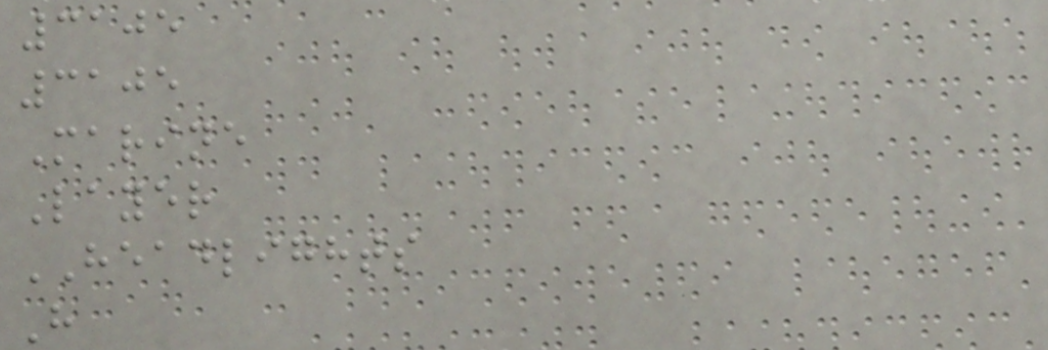3105
3105
Marine
Layer
HEADLIGHTS
H
